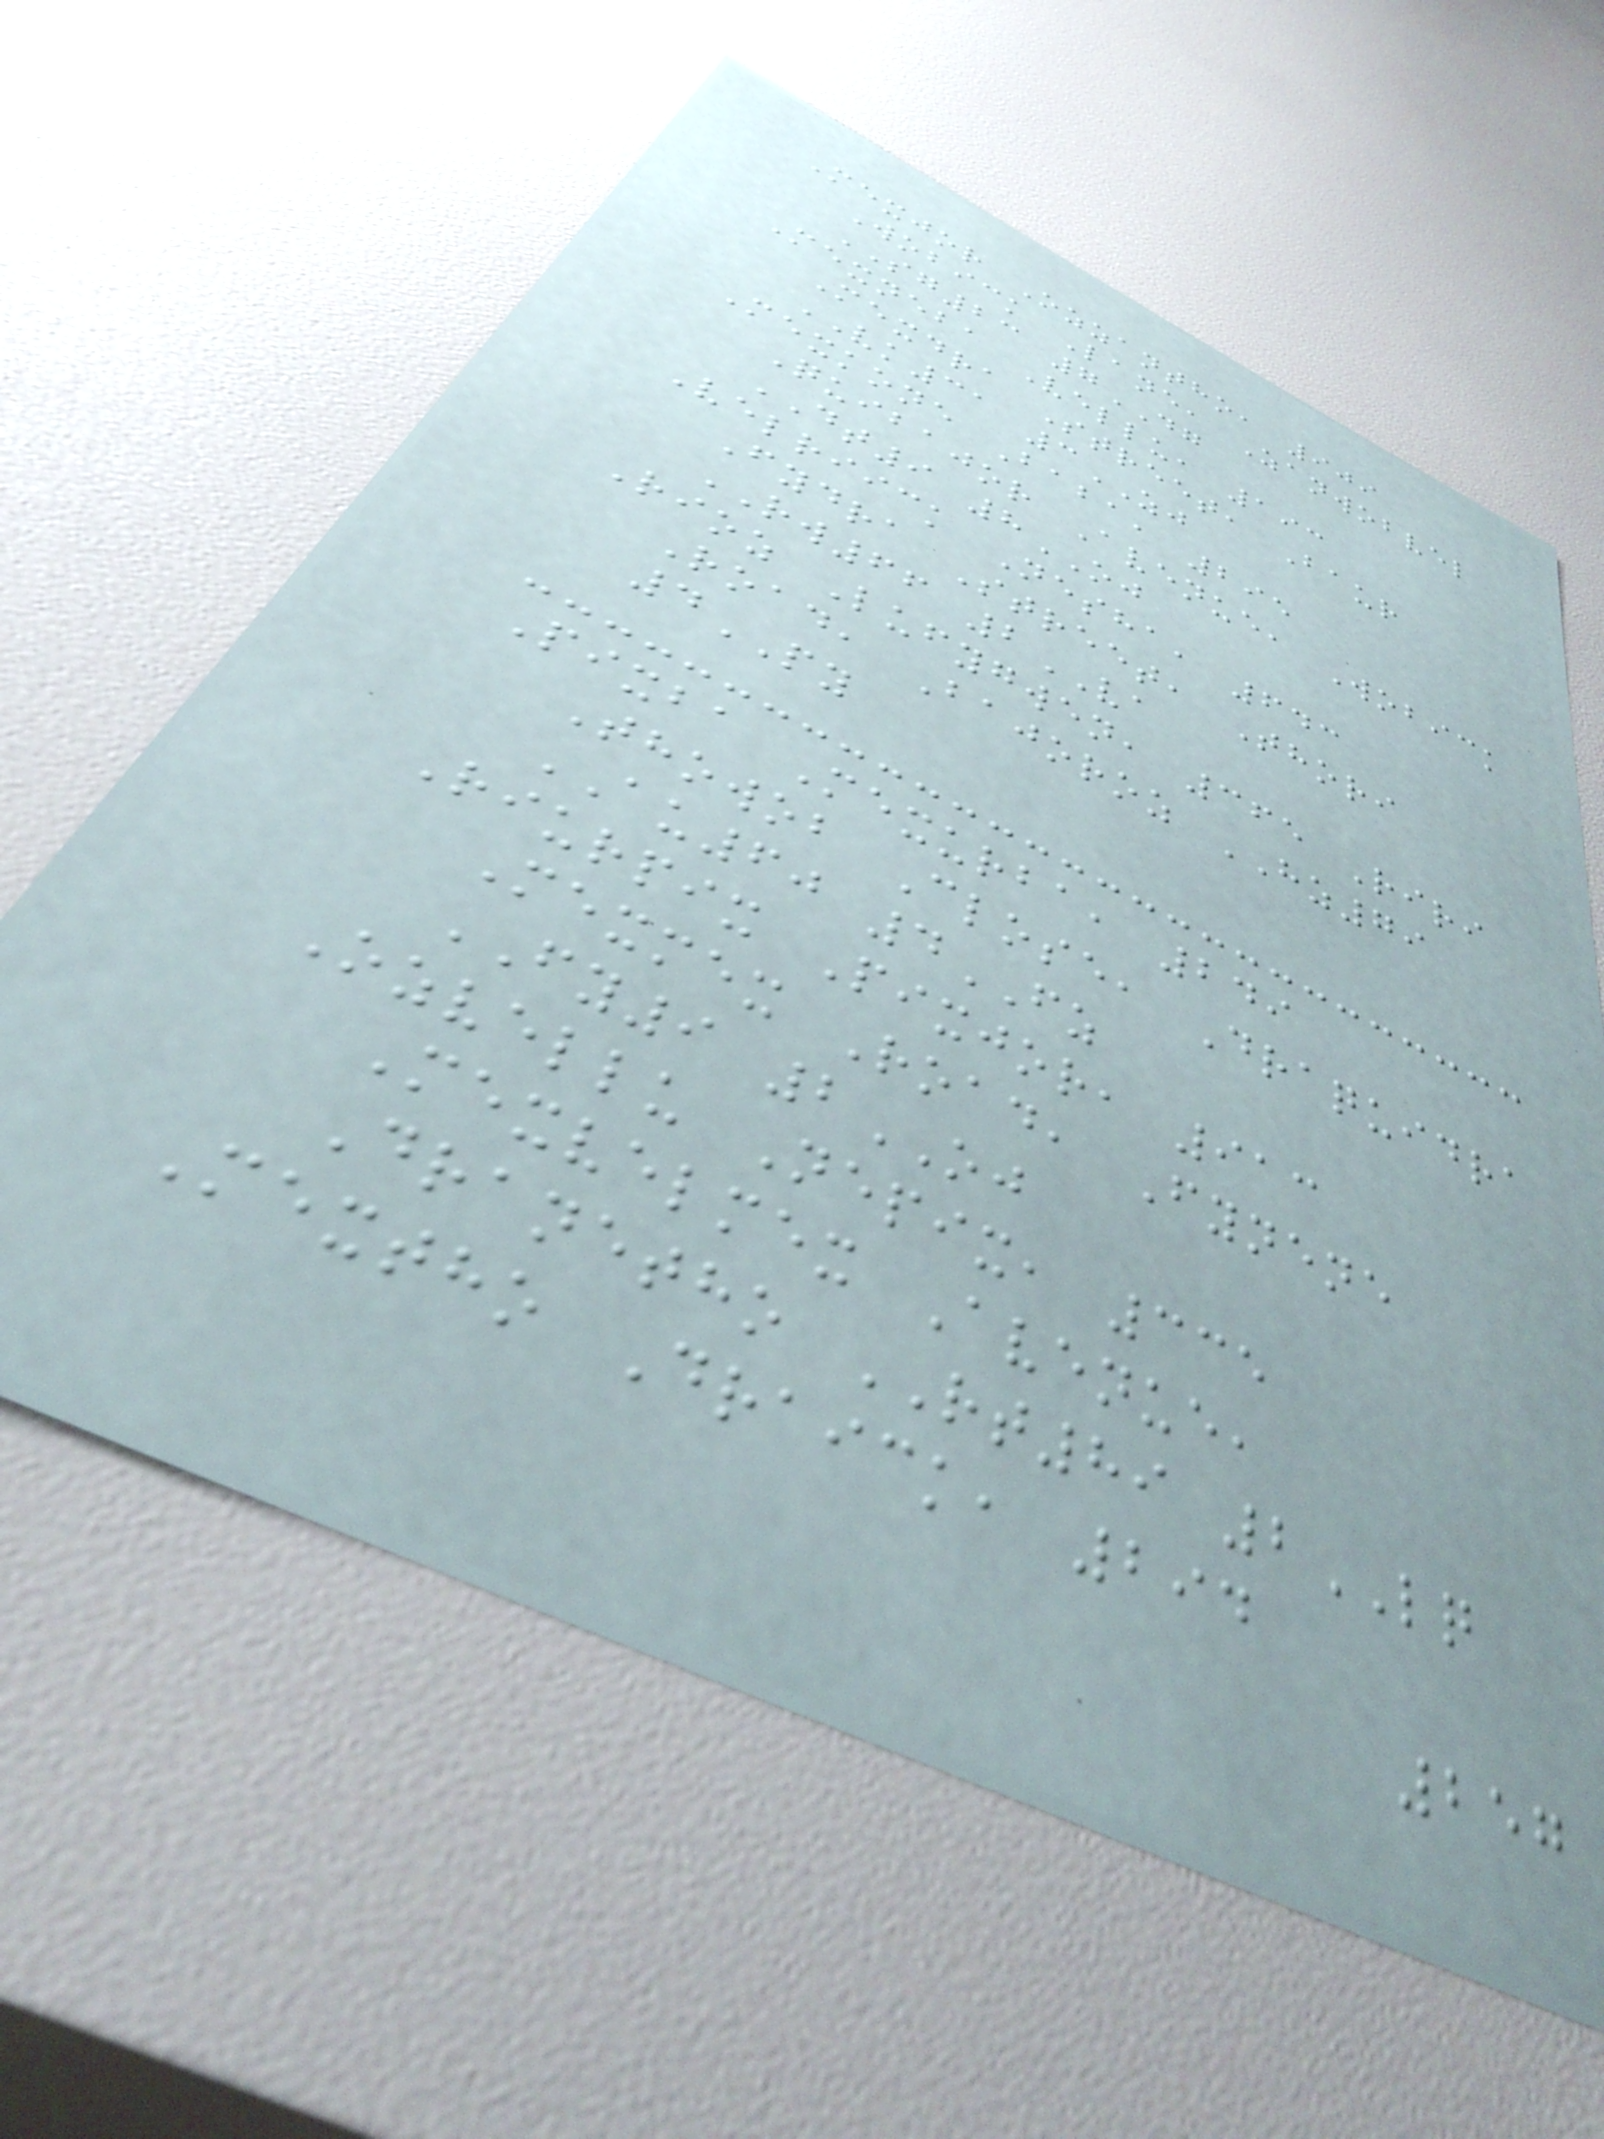Mexjor Ozzantho, 909
Wobick Lane, Zanwobvel
SG23 7DG
Mexneba Vellu, 193
Mexdra Street, Baur
VK31 3ZJ
Mexkone Baba, 295
Quibajor Avenue, Wobick
DT9 8OJ
Velriick Nesha, 643
Fydra Street, Thori
RW66 2VA
Rioz Lufygwen, 365 Riri
Road, Bajoroz HZ79
4PY
Pixba Mexurba, 249
Thowob Close, Draquidra
AU60 4FZ
Riurpix Pixjor, 913
Mexmex Road, Fynene
FY9 2OJ
Ozvellu Nepix, 335
Mexvelmex Avenue,
Dranetho RT89 2LQ
Mextho Draick, 294
257
